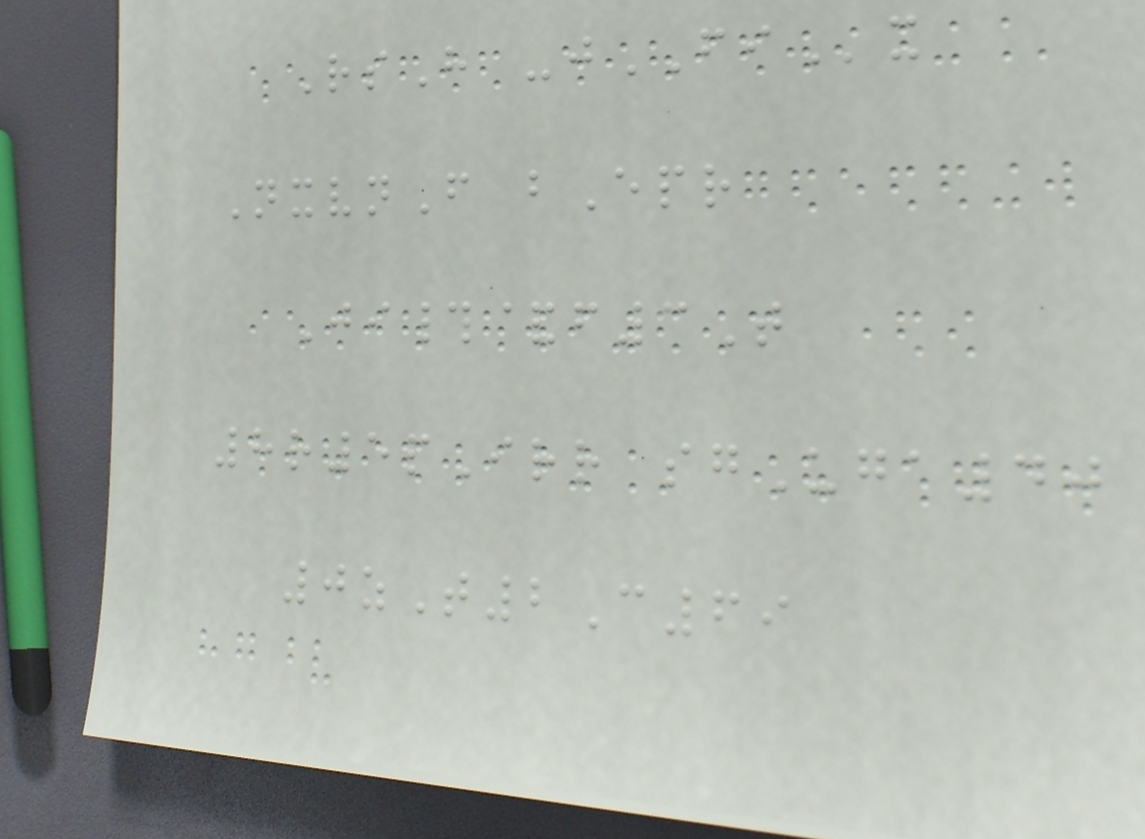RsH -jFIx
NxvnF bEpr
Ji#&f3T
8r5pIrr sgUga40
0zT2C69
